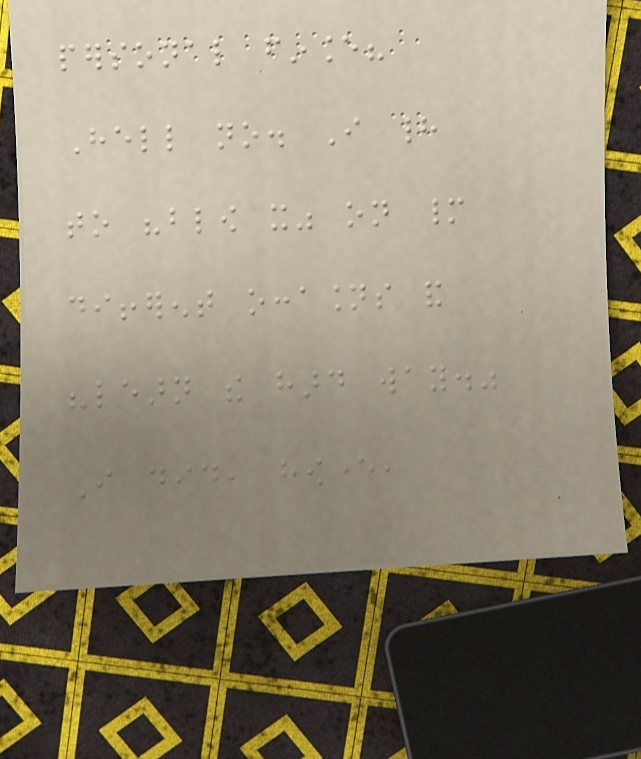personal finance?
Hell no. I had
to "blow it" on many
different occasions and
"learn the hard way."
I did, however,
